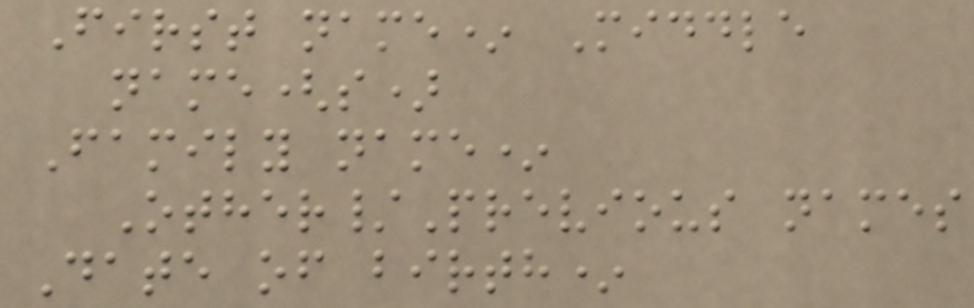First name* Middle
name(s)
Family name*
Other/Previous names
Date of birth*
